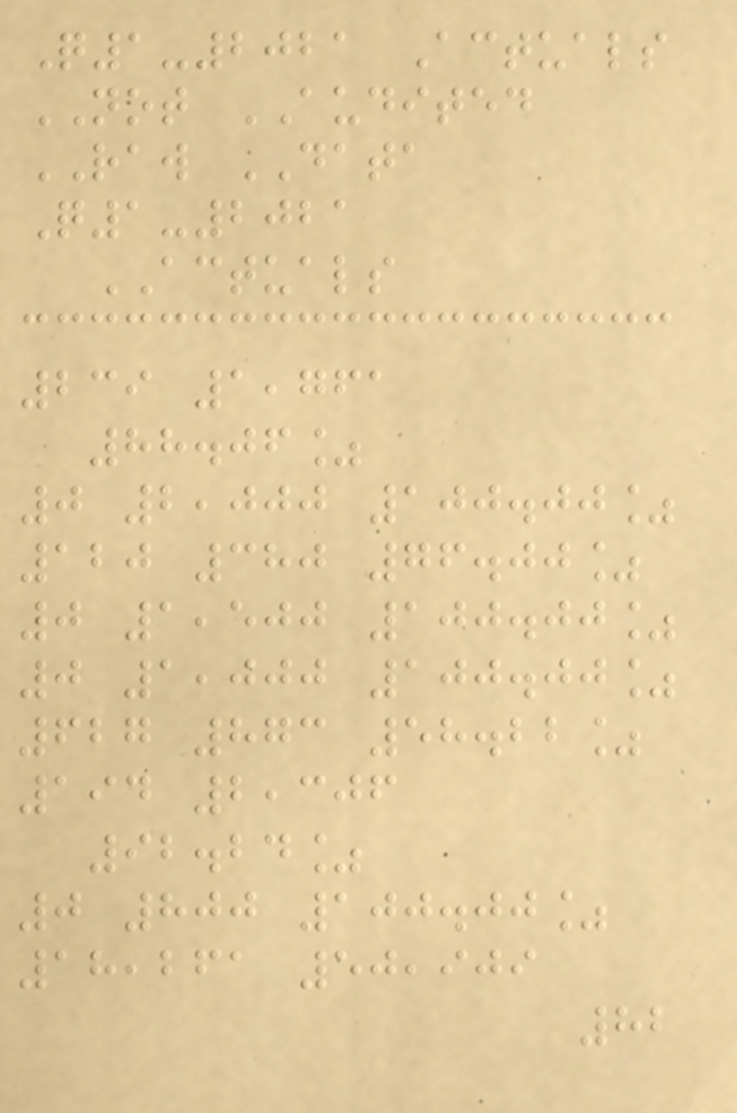Q1-2021 Actuals
NOT AUDITED
RAW DATA
Q1-2021
ACTUALS
239 1,761
88.06%
0 2,000 100.00%
120 380 76.00%
0 1,500 100.00%
0 1,000 100.00%
627 873 58.22%
194 2,306
92.24%
0 800 100.00%
18,261 50,909
82
